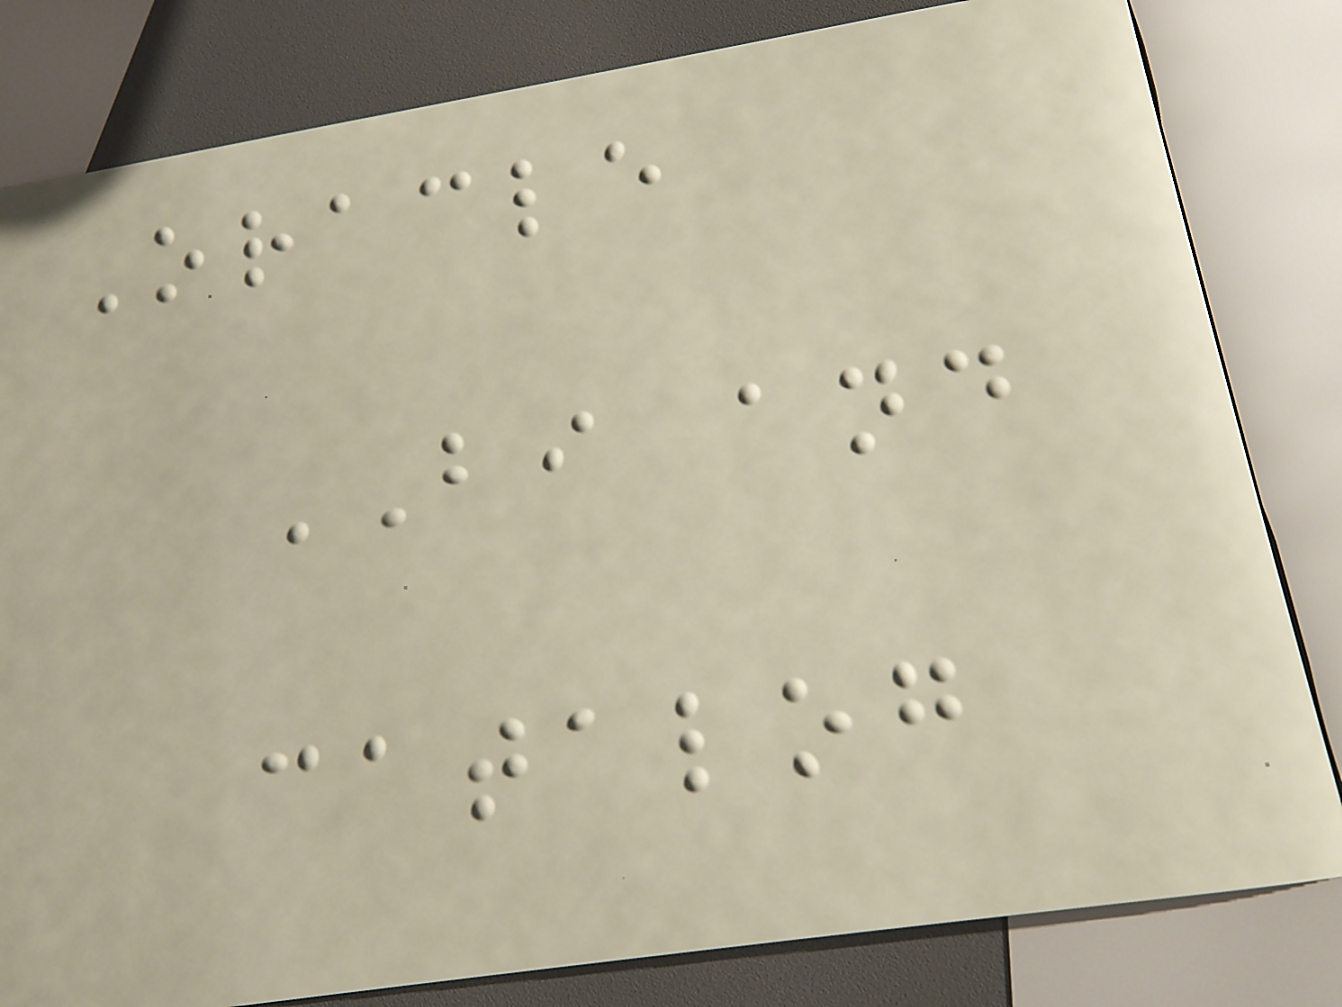Oracle
BI and
catalog
